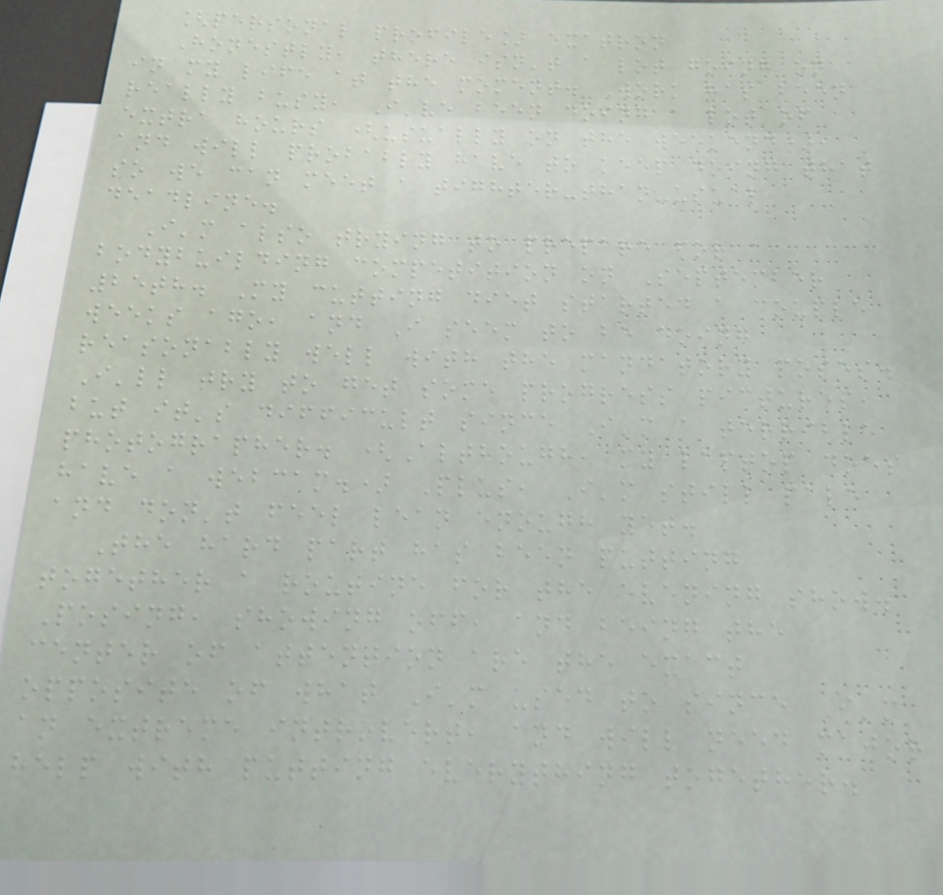[personal profile] exatron
Honestly, there isn't a lot going on
in my life at the moment. Work has been
really busy, I've been doing a lot of
extra hours (usually on the weekend),
and will probably have to keep doing that
so we can meet a tighter-than-usual
deadline.
I'm also trying to prepare for a
bodybuilding competition on September
25th. My cutting diet started a couple
weeks ago, and I seem to be doing
reasonably well with the mandatory poses.
I'll try to get some progress pictures,
but it's difficult since I'm a terrible
photographer. (Although, my laptop does
have a webcam.) Plus, I'm still pale
and don't feel lean enough yet.
The hard part has been putting
together a routine for the evening show.
Posing, showing off, and being the
center of attention are the exact
opposite of what I'm used to since I'm
an extreme introvert, and will need major
help with putting everything together.
